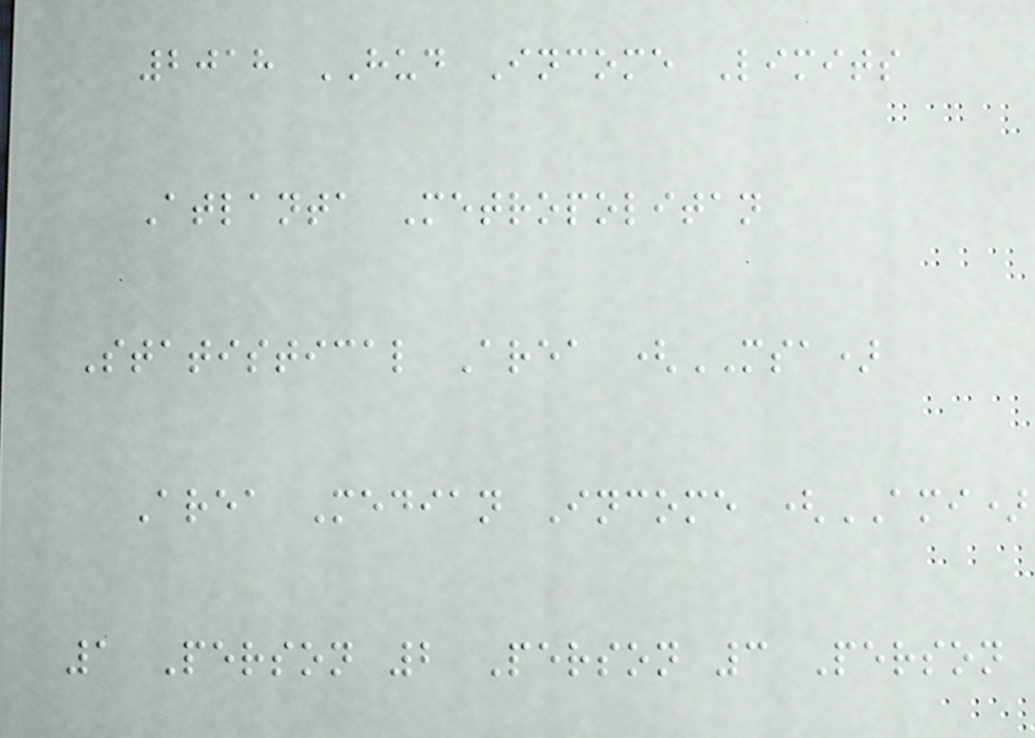2018 HUD Income Limits
Atlanta Metropolitan
Statistical Area (MSA)
Area Median Income (AMI)
1 Person 2 Person 3 Person
